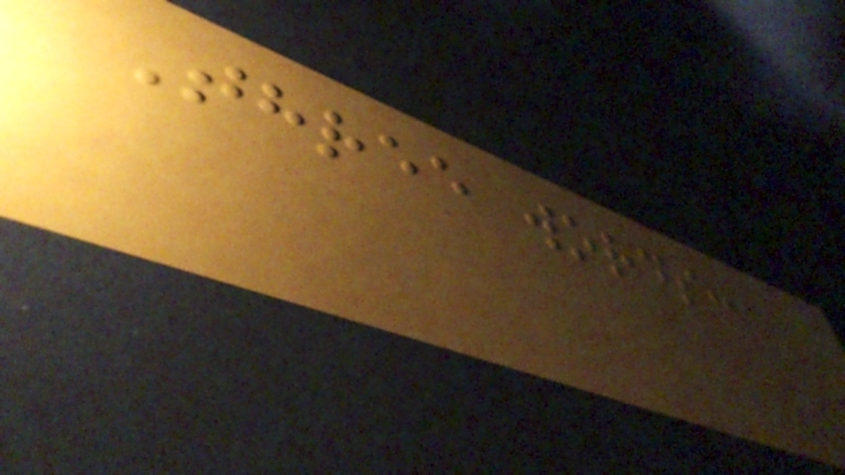Three words:
